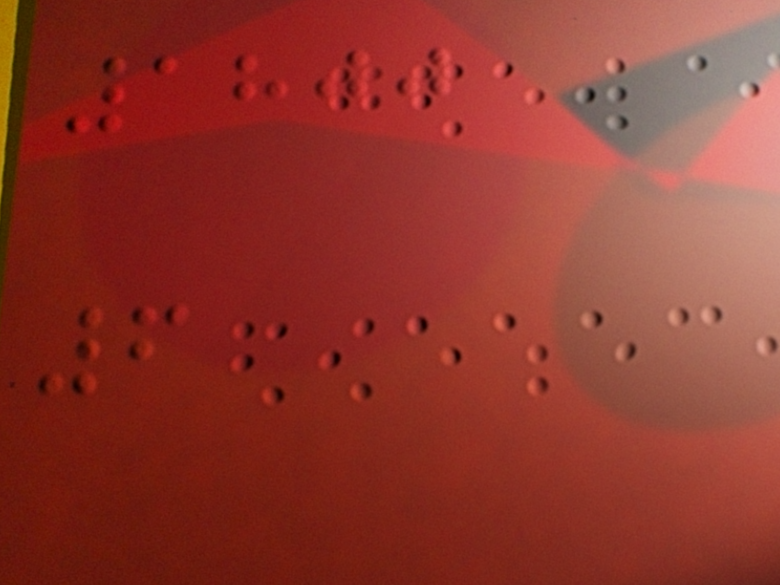1800
6
